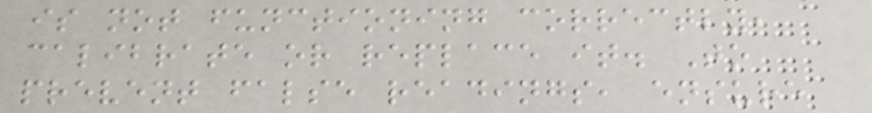is not functioning correctly,
calibrate or replace it. To
prevent false readings, ensure
